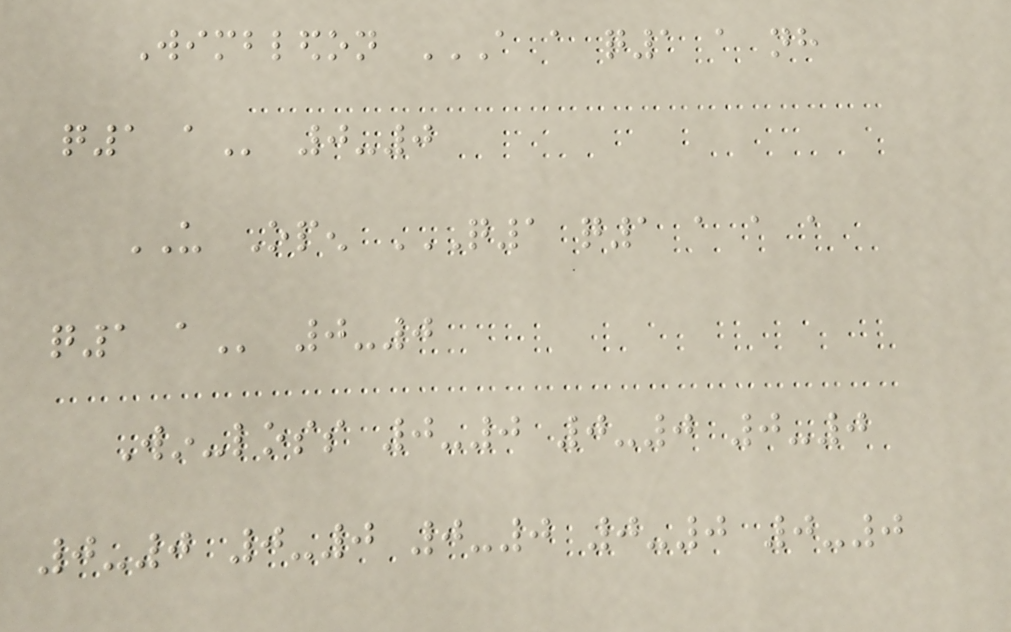Wimbledon A A Q1 A NH
Q1 A 0-0
US Open Q1 Q1 A A A
Q1 A 0-0
Win-loss 0-0 0-0 0-0
0-0 0-0 0-0 0-0 0-0
